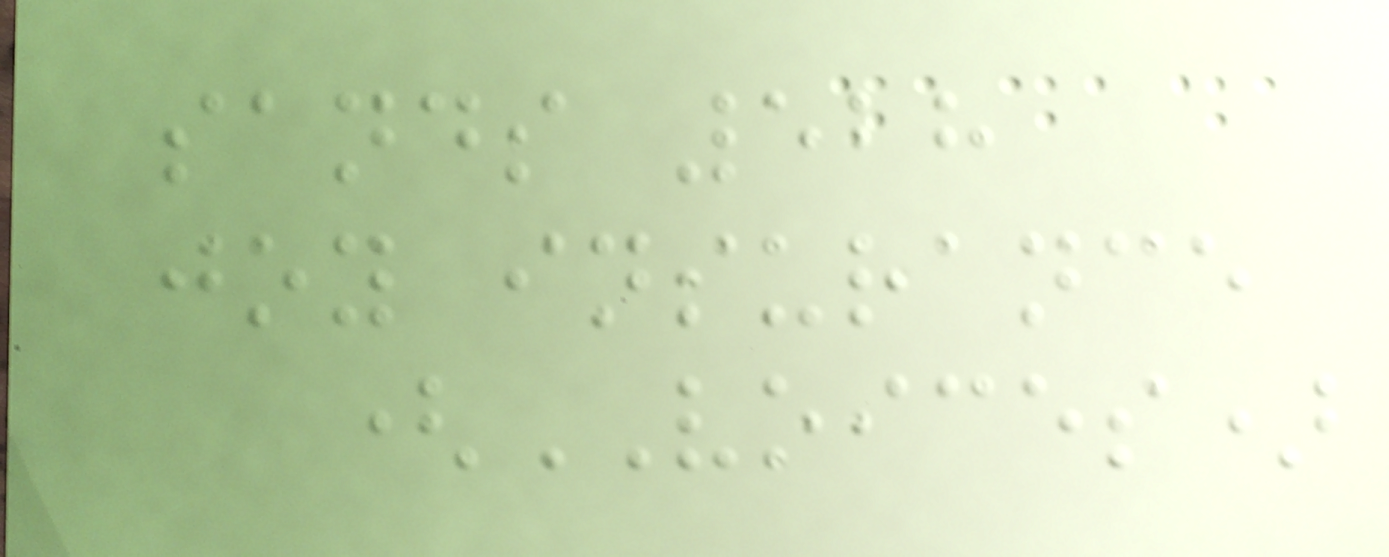sands 528
joy insurance
(VOICES)
